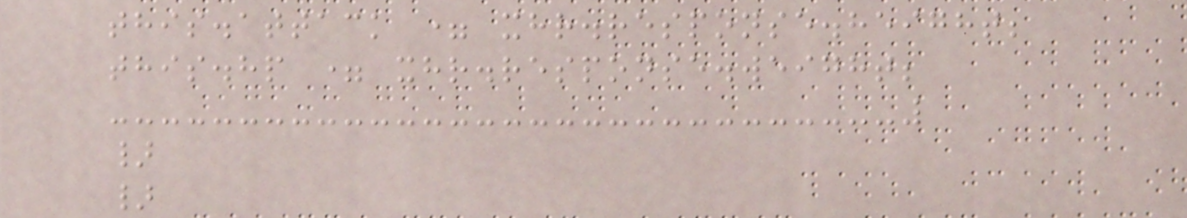this.attack = xhr.response.height;
this.hp = xhr.response.weight;
}
}
